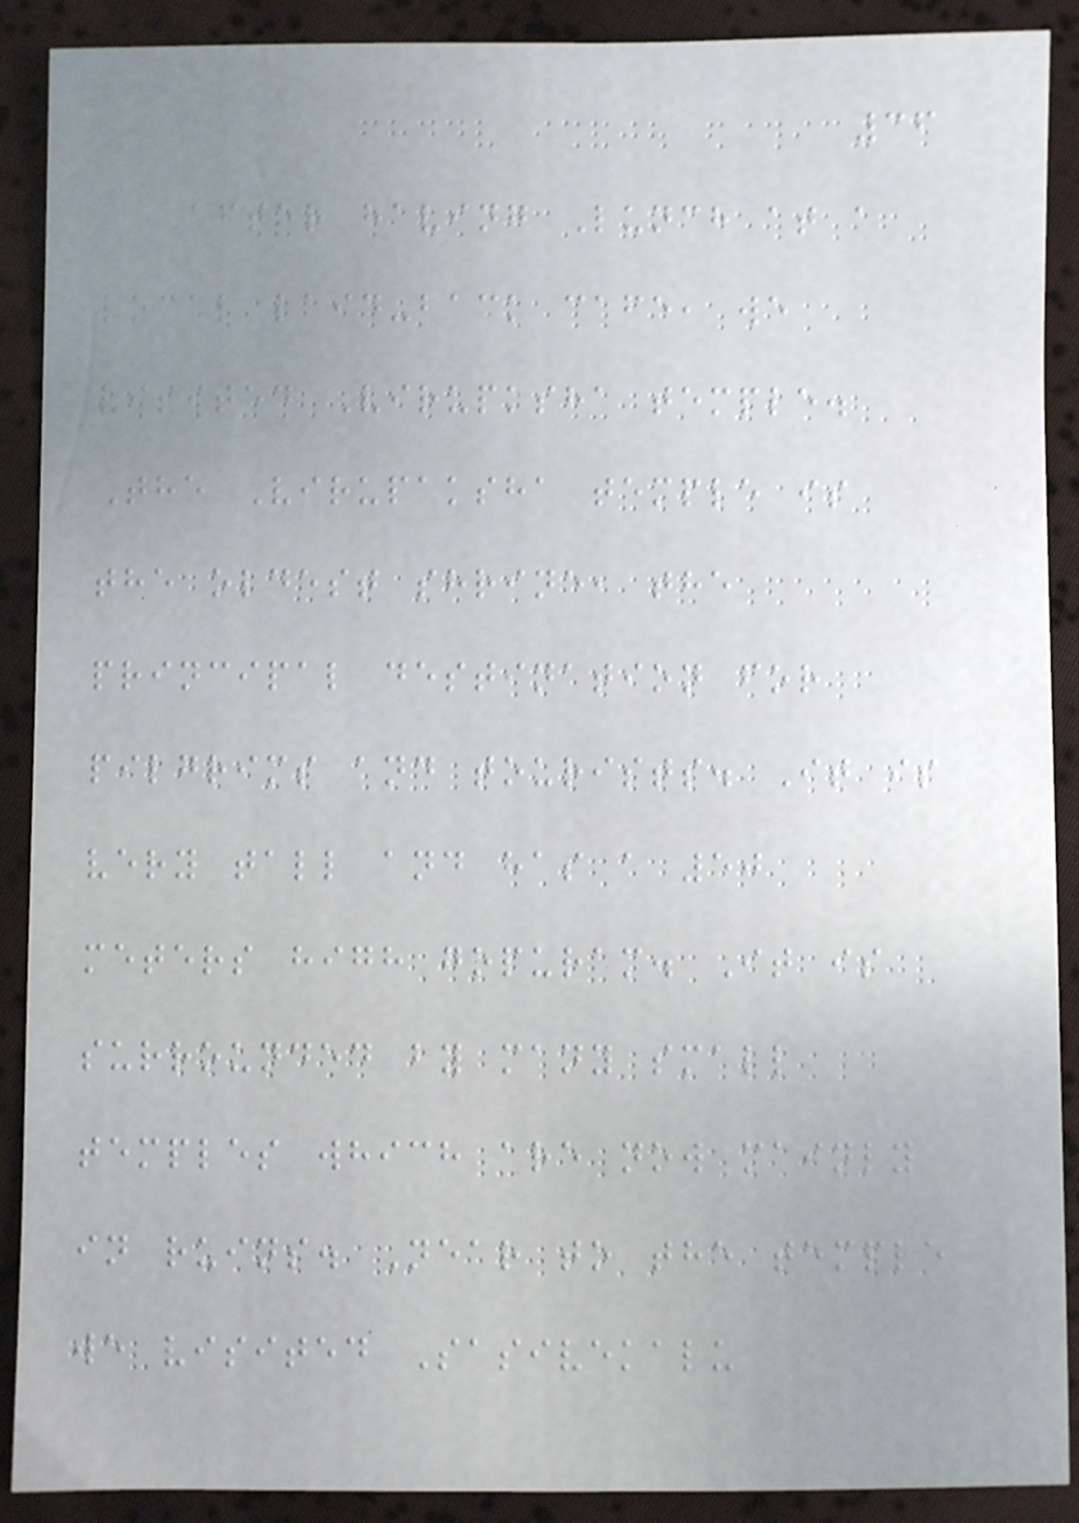36
After having Lunch at a
local laid-back cafe, we
visited Virupksha temple.
The Virupaksha temple is
the oldest shrine, the
principal destination for
pilgrims and tourists. It is
very tall and has a 50
meters high gopuram. It is
surrounded by many small
temples which are now mainly
in ruins. Near to the temple
we visited Sasivekalu
